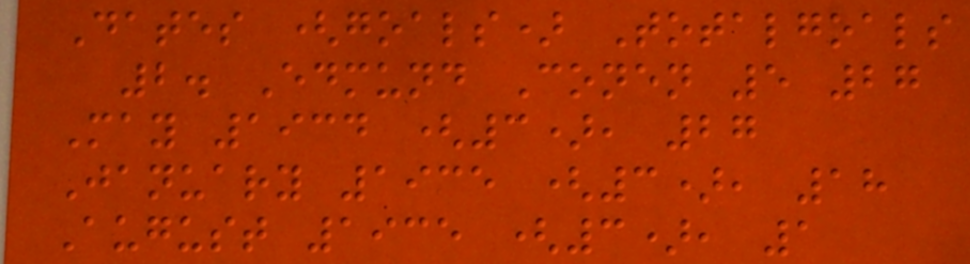Dates (goals) Totalgoals
2. Edmund Conen 5 27
May 1934 (3), 27
January 1935 (3), 18
August 1935 (3), 1
